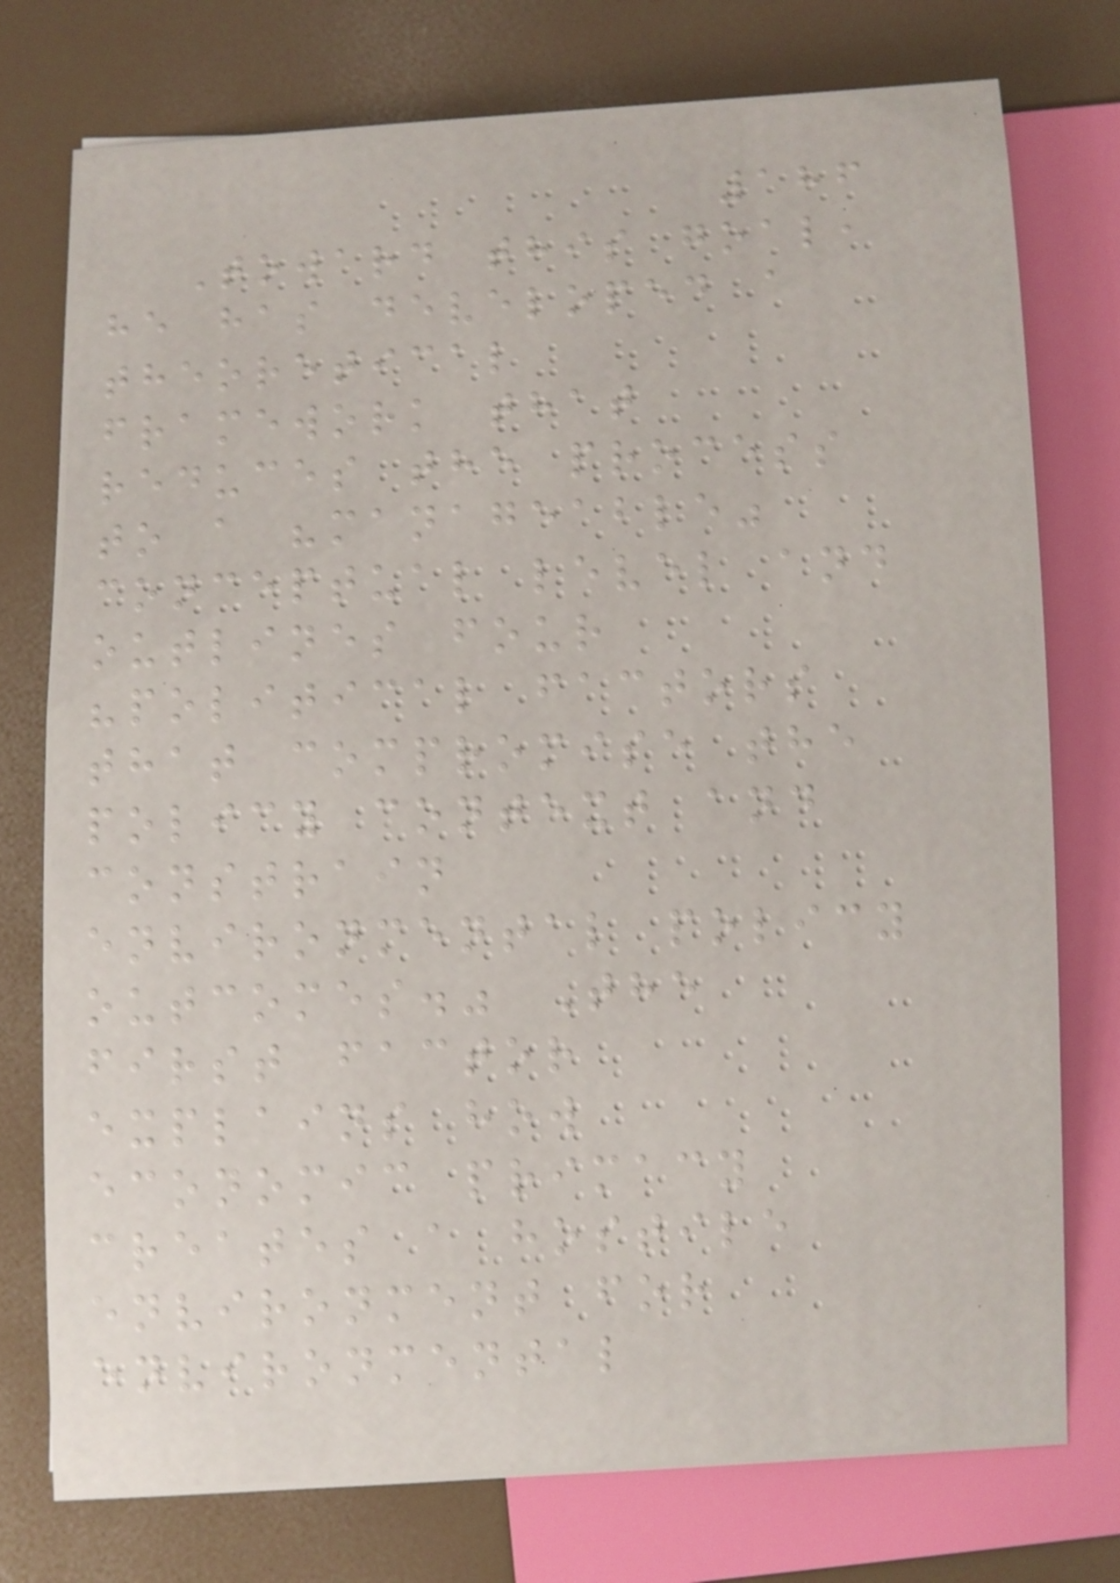186
Toward this goal,
he has developed a
theoretical
framework that
reduces the process
to a "manageable"
conceptual level and
outlines four
"political factors
that compromise the
policy context and
constrain
environmental policy
outcomes." The
first factor
explains how
economic primacy
creates a hostile
environment for
environmental
